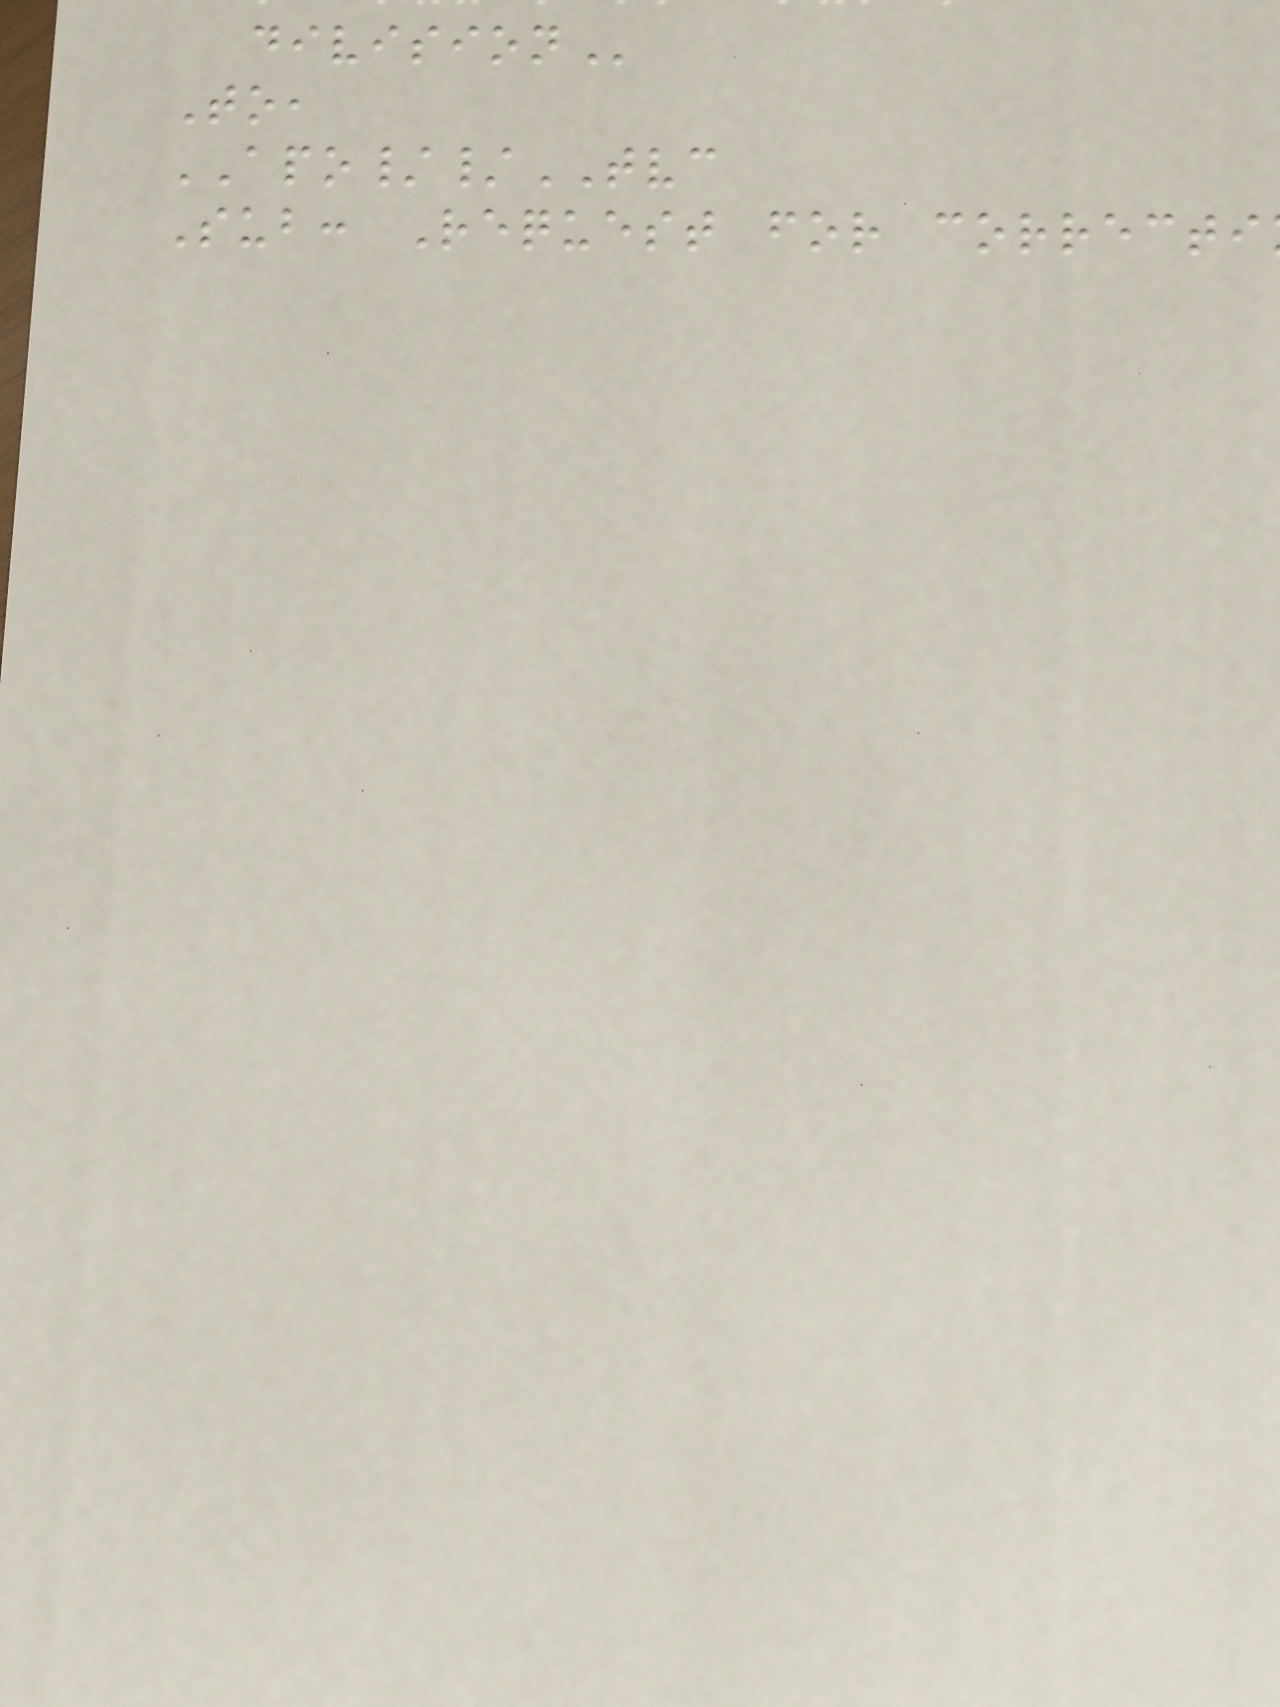To,
APO//TVC
Sub: Request for correcti
